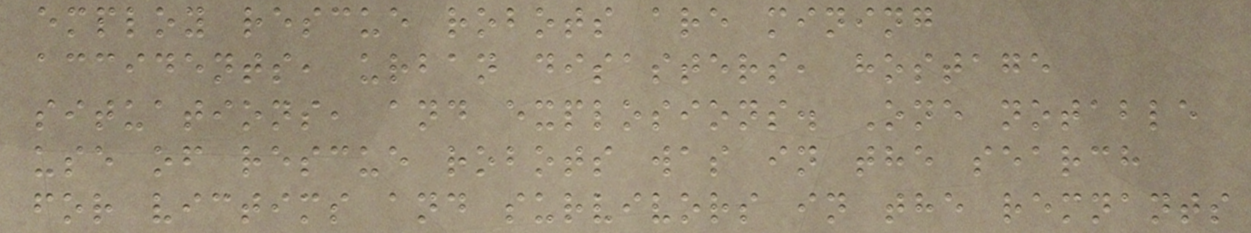employ rescue robots are mining
accidents, urban disasters, hostage
situations, and explosions. One notable
use of rescue robots was in the search
for victims and survivors in the remnants
